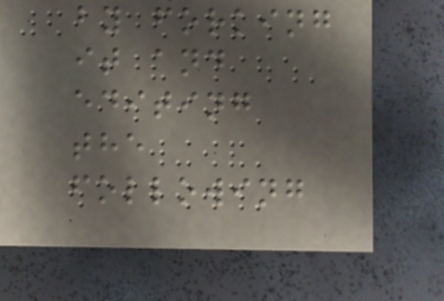by forking
it and
editing
the
following
